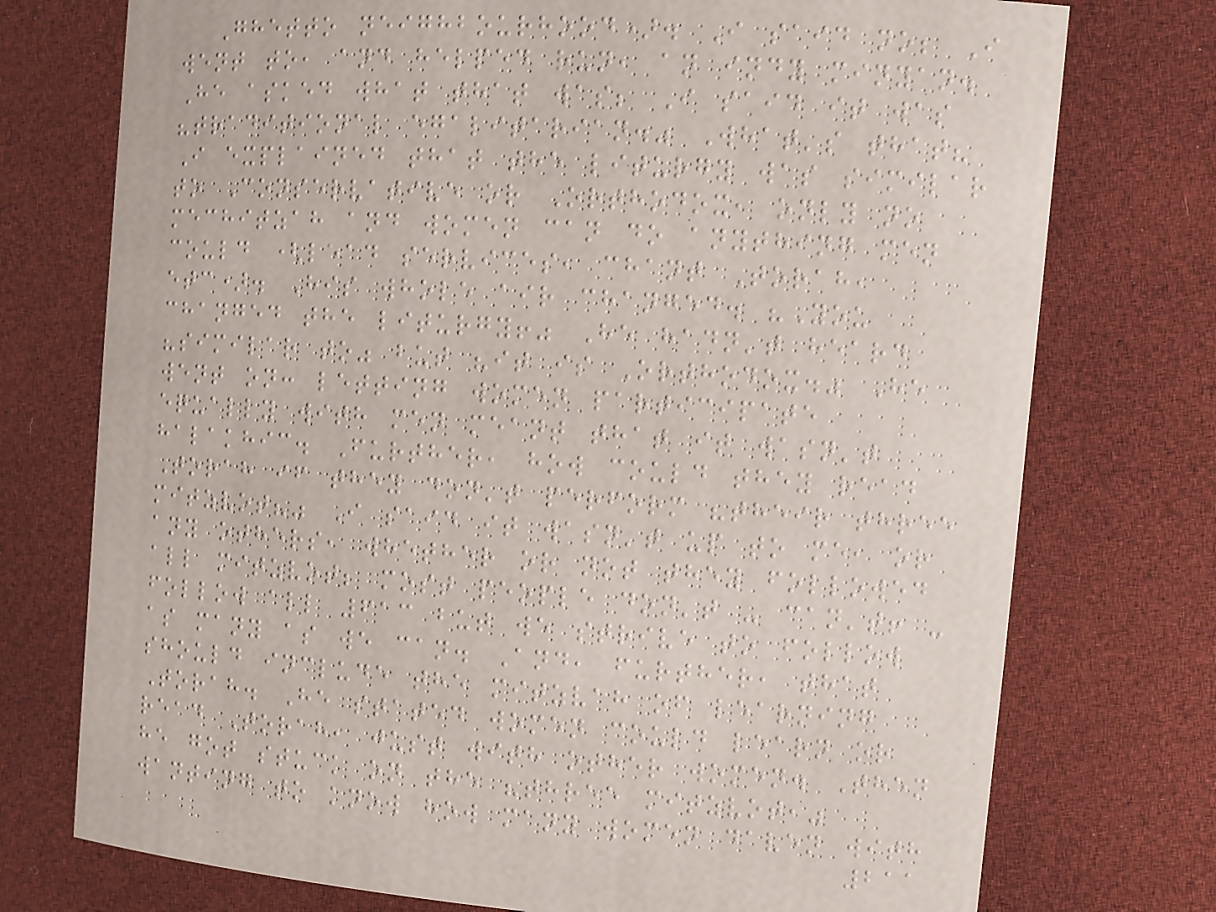Ghetto neighbourhood). I said no; I
went to, and helped run, an indy minyan.
He asked what that was; I said it was
"traditional egalitarian." What's that?
I explained that the liturgy was similar
to Conservative or Orthodox, only no
mechitzah and women can do anything men
could (lead services, chant Torah,
etc). His whole air changed. "You
changed the liturgy!" He hadn't heard
"similar to" but "it is Orthodox." He
went on: letting women participate
equally with men meant that it wasn't
halakhic. Further, how could they read
Torah if they don't perform "their three
mitzvot?" I said it wasn't up to me, or
any others, whether or not they followed
all mitzvot; most people don't - can't! -
follow all 613 but we strive to follow
as many as we can. And, further, that
should include the mitzvah of learning
Torah. He stated women could learn or
read Torah, just with other women. Then
he got stuck on the "three mitzvot,"
wanting to know how many women daven with
211
